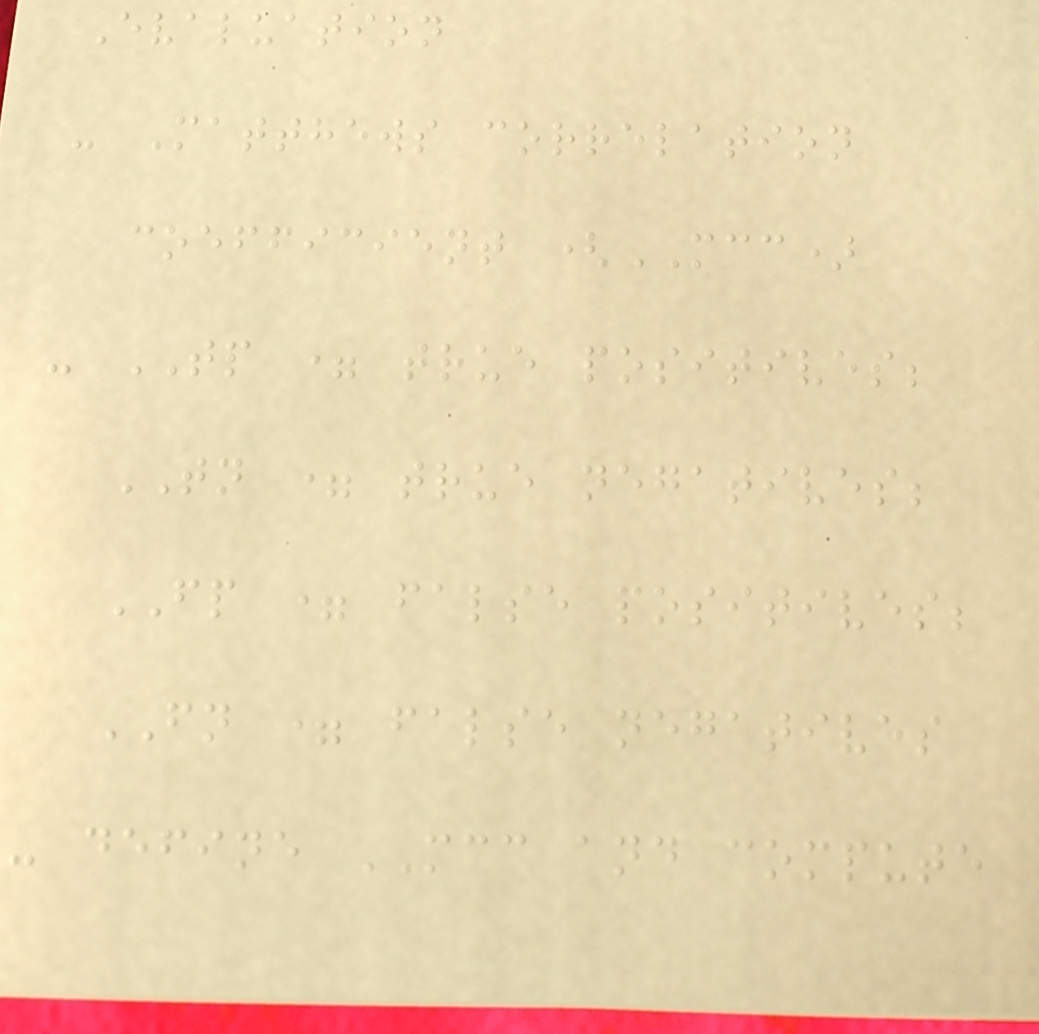Evaluation
- Matthews correlation
coefficient (MCC)
- TP = true positives;
TN = true negatives;
FP = false positives;
FN = false negatives
- define MCC and compute
